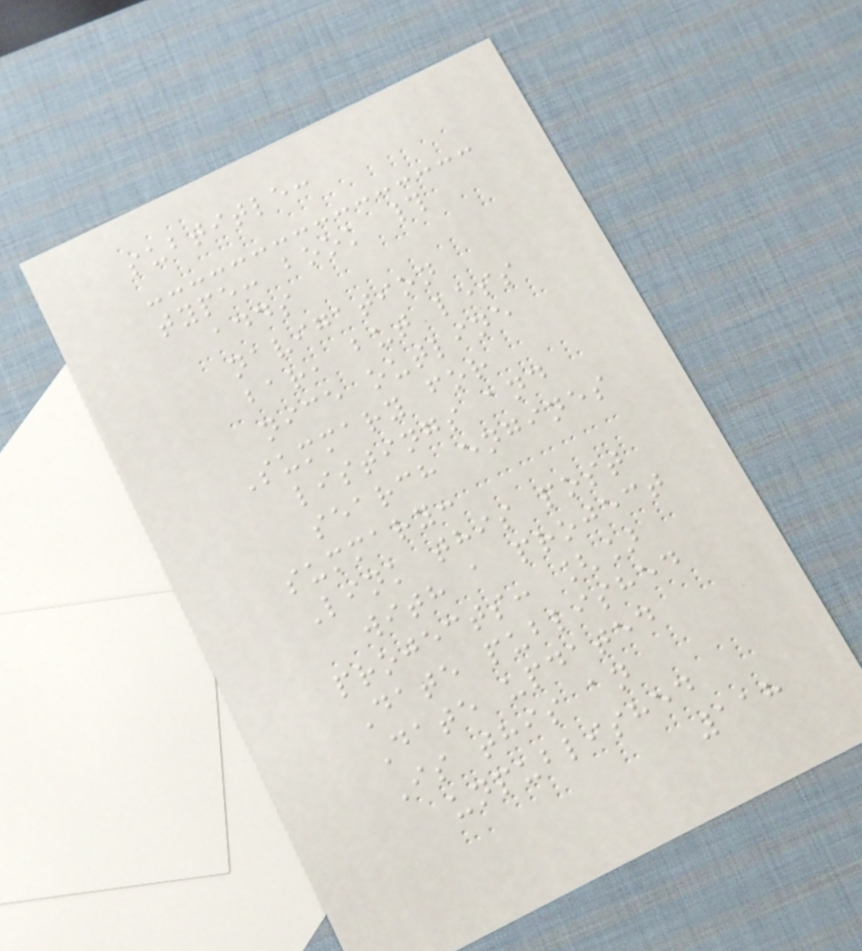subtitle:
type: book #
adds
navigation
bar, but less
nice outline
Summary for
listings and
search engines
summary:
Link this post
with a project
projects: []
Date published
Date updated
Is this an
unpublished
118
